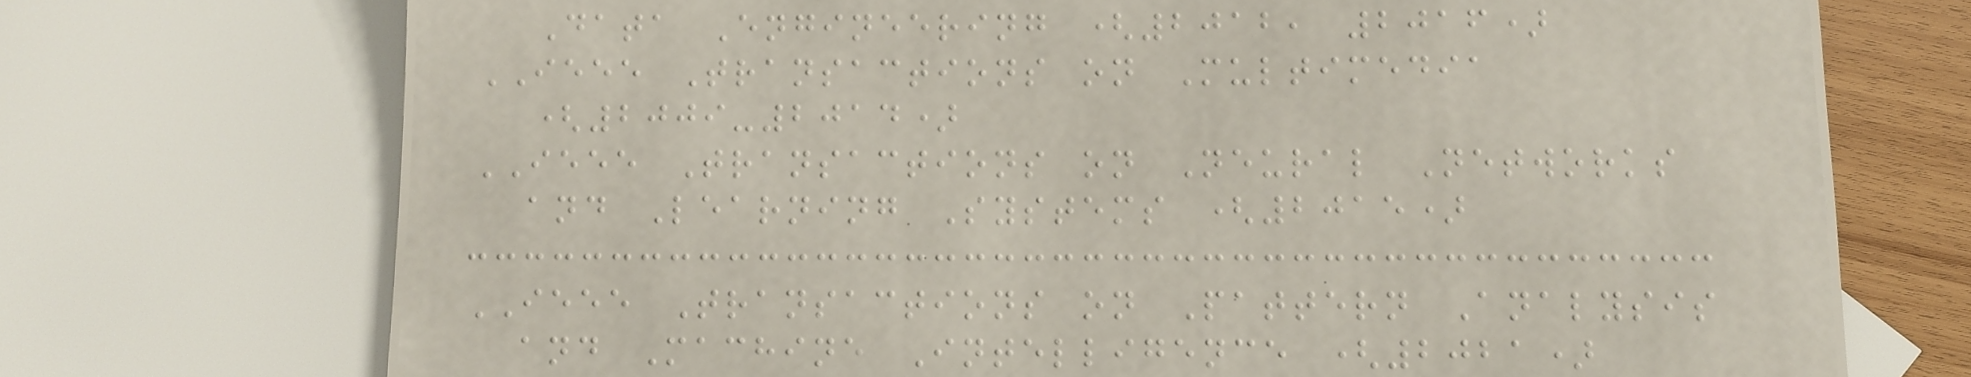Data Engineering (2012, 2016)
IEEE Transactions on Multimedia
(2009-2014)
IEEE Transactions on Neural Networks
and Learning Systems (2015)
IEEE Transactions on Pattern Analysis
and Machine Intelligence (2021)
